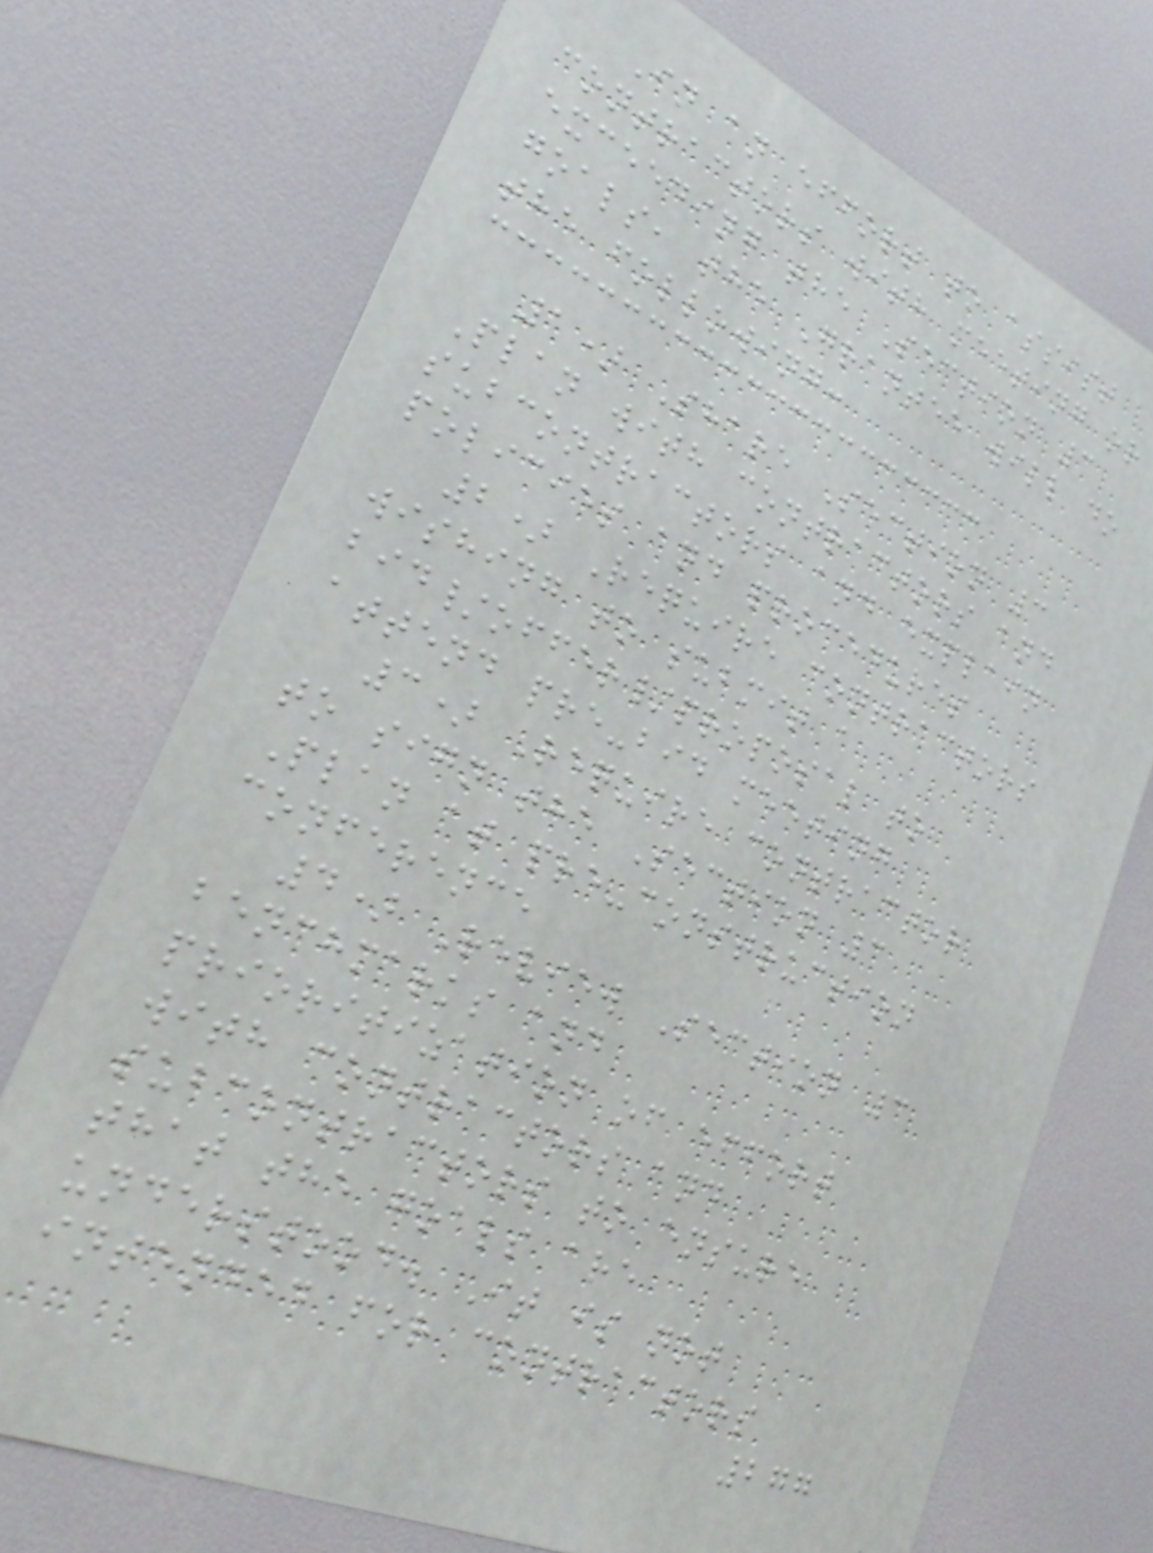In an effort to assist
contractors with meeting or
exceeding the Section 3
goals, the Grantee will do
the following:
1) Share Section 3
Plan with contractors and
subcontractors and explain
policies and procedures
2) Require contractors
wishing to submit a
bid/offer/proposal to
attend pre-bid meeting
3) Require contractor
to sign the Section 3
Plan at pre-construction
conference
4) Review Section 3
benchmarks and
prioritization of effort
with contractors and
subcontractors to ensure
that the goals are
understood. It is not
intended for contractors
277
